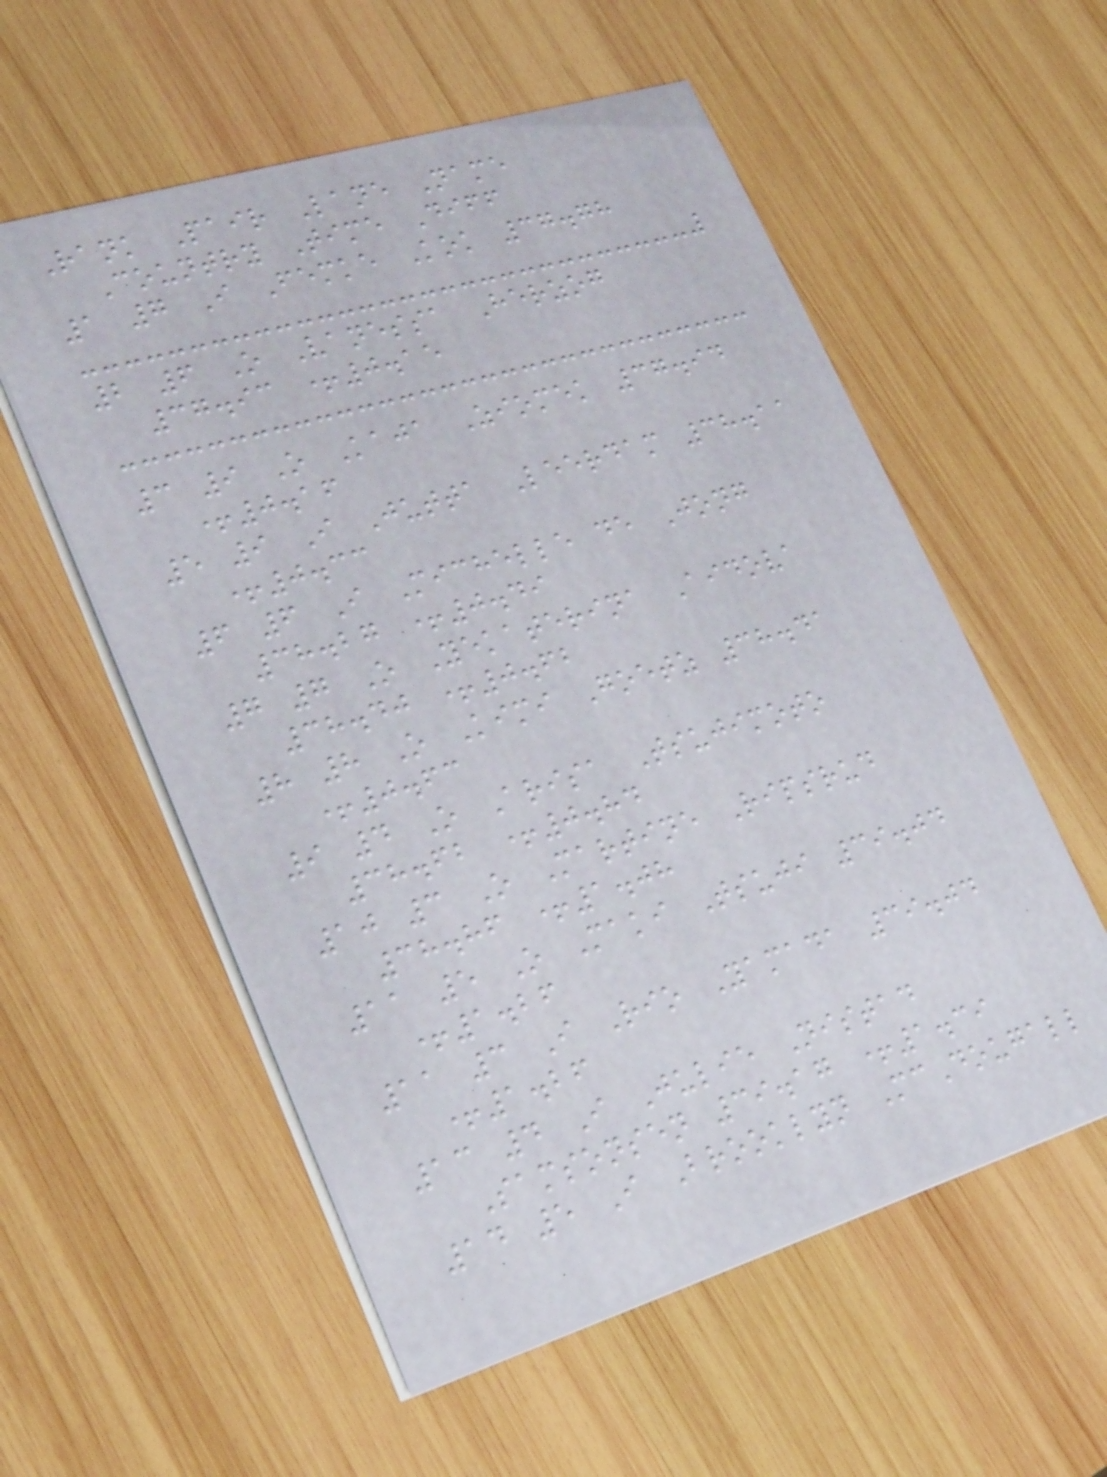Rank Pair Lane Name
Country Time Diff
1 7 I Femke Kok 37.78
2 6 O Vanessa Herzog
37.93 +0.15
3 9 O Kaja Ziomek 37.94
+0.16
5 9 I Jutta Leerdam 38.11
+0.33
6 6 I Michelle de Jong
38.27 +0.49
7 7 O Yekaterina Aidova
38.40 +0.62
8 8 O Kimi Goetz 38.41
+0.63
9 4 O Arisa Tsujimoto
38.62 +0.84
10 3 O Martine Ripsrud
38.86 +1.08
11 5 O Maki Tsuji 39.04
+1.26
11 3 I Rio Yamada 39.04
+1.26
13 4 I Julie Nistad
Samsonsen 39.17 +1.39
14 5 I Brooklyn McDougall
